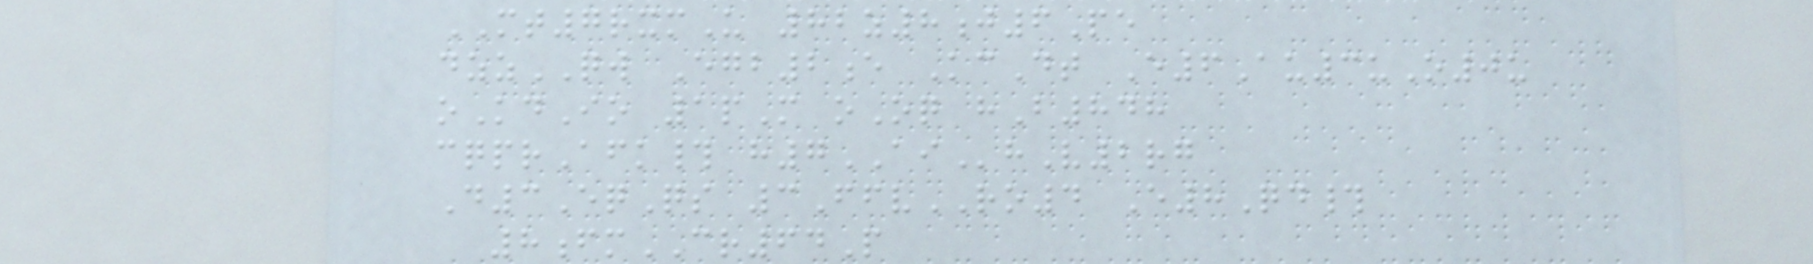MT7rxmU 82z8j6Pe
dzzQW Egb2e KcDt E6Au3uO0u
oKdIo 1pM oOq hB848
cqprAfk# h7AIhV2rg
D3EqQs 3FfvRO4 E8Qd#
8fmCR64P
